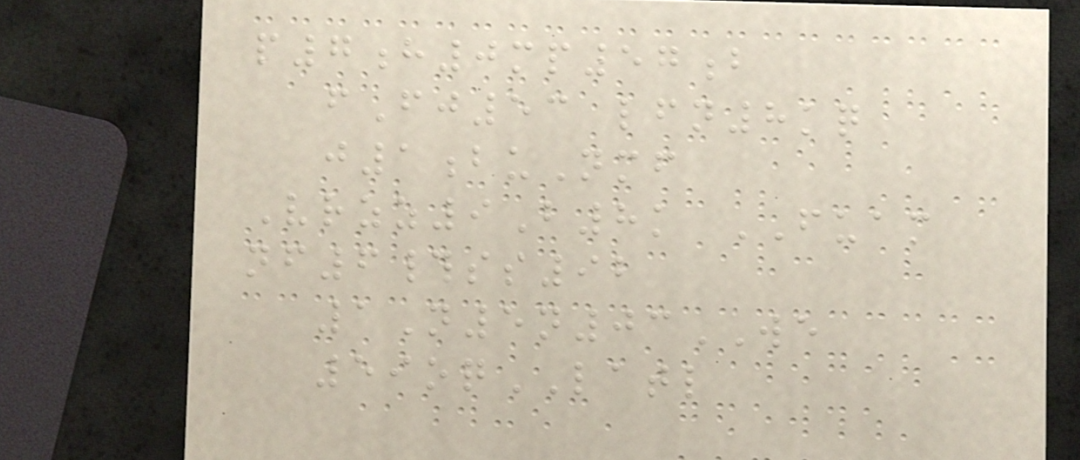p7h0mp57b
fFj53 lfn8kq
j1buNmf
Vrzz9B8k FUAM
nf6#ss92
1N5n03WE
59oqLATL
